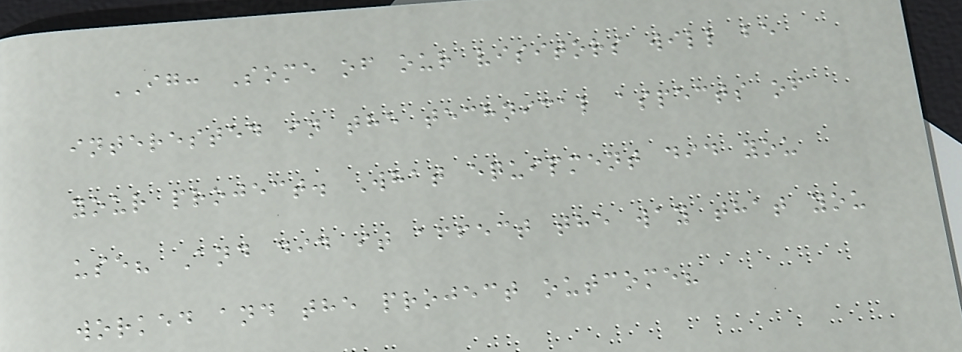IG: Some of our visitors will be
interested in the technical aspects of
your project. What equipment did you
use? And did it affect the way that you
worked and the project outcome?
